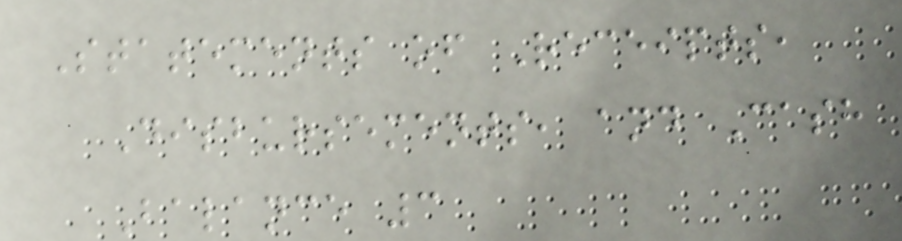Statements of Receipts,
Disbursements, and Cash
Balance 3
